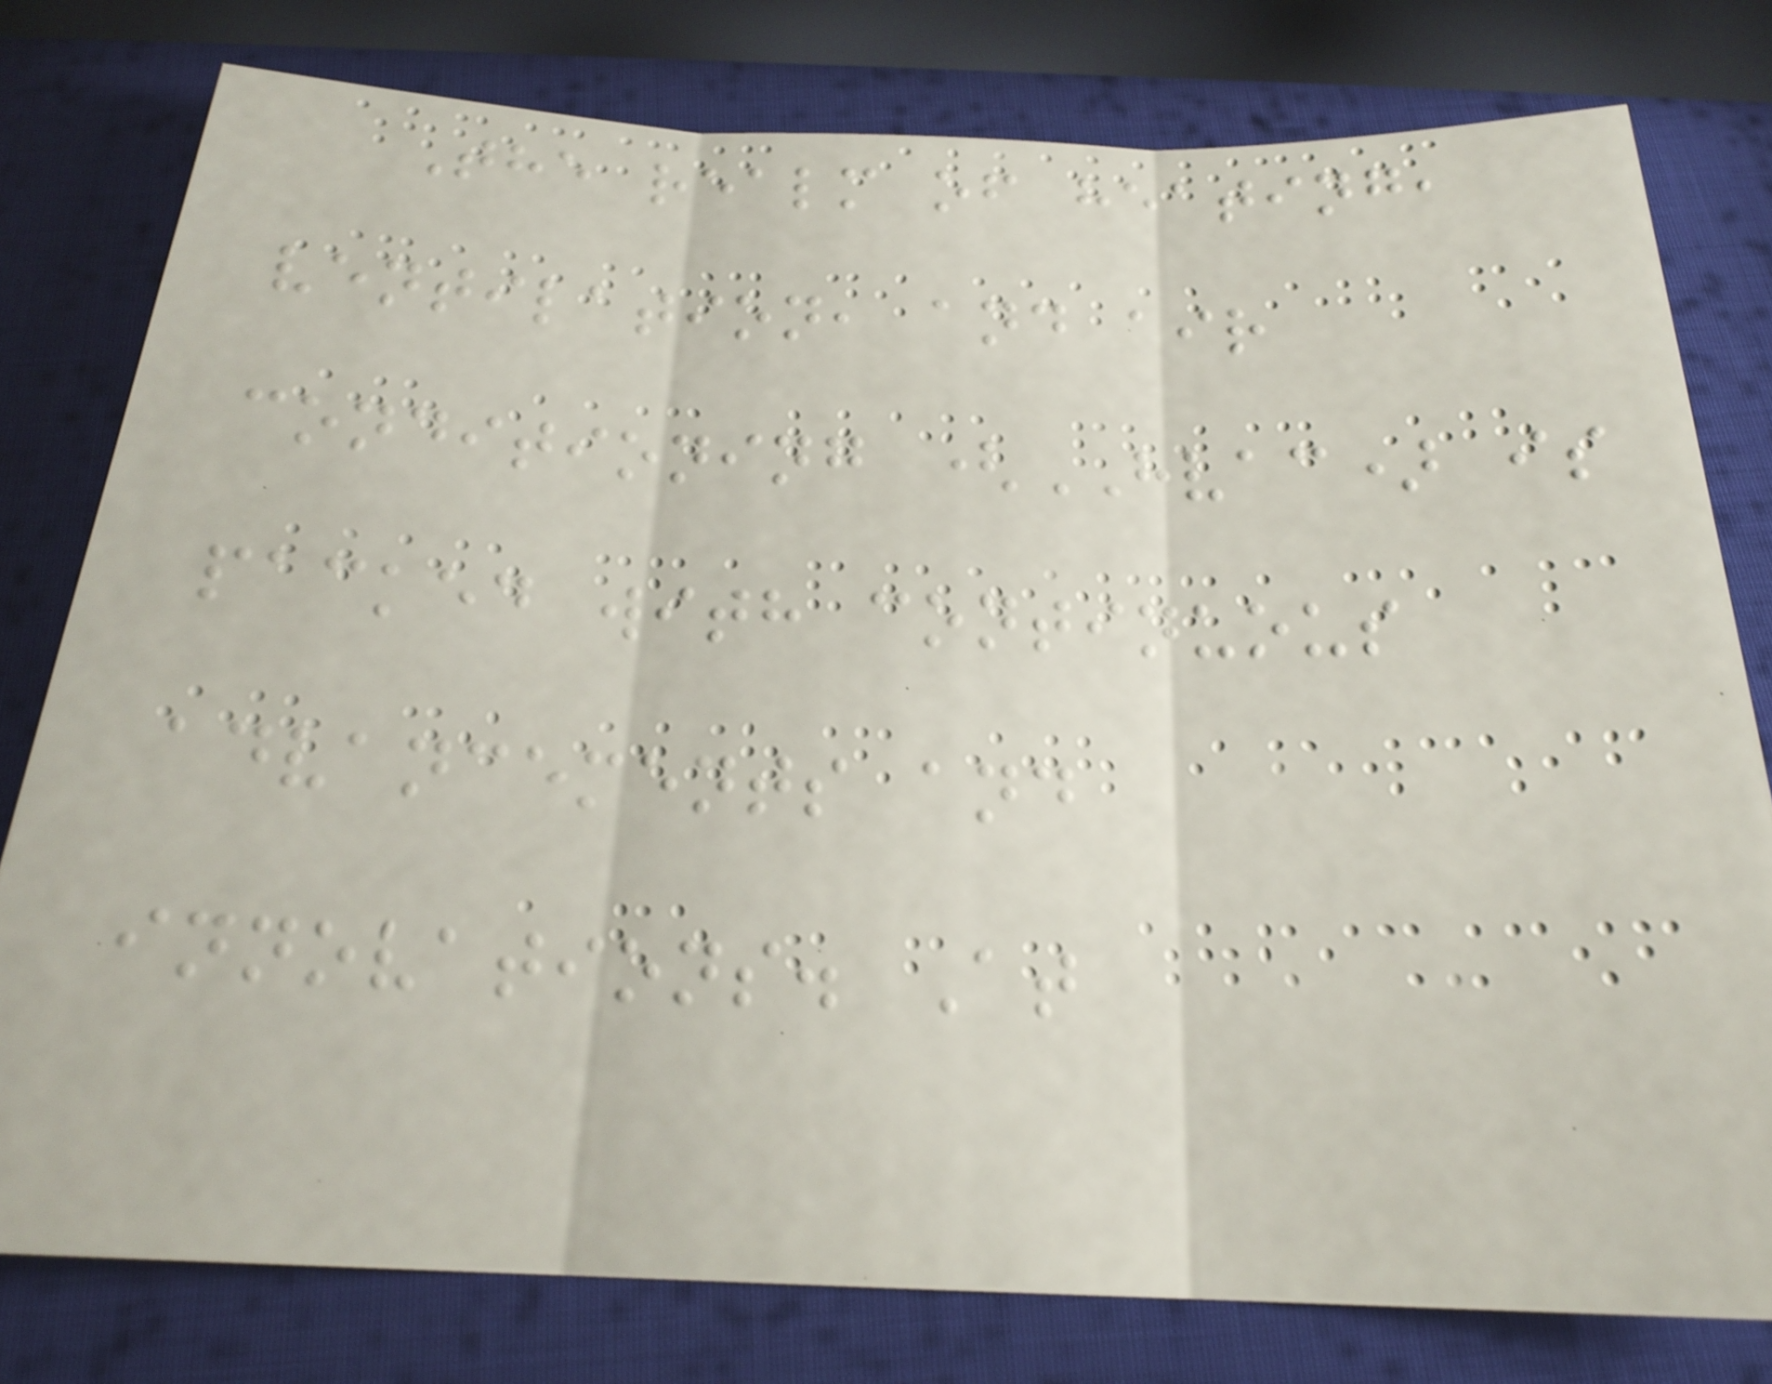The realm of heating,
ventilation, and air
conditioning (HVAC) is
packed with continuous
advancements and
innovations. At
